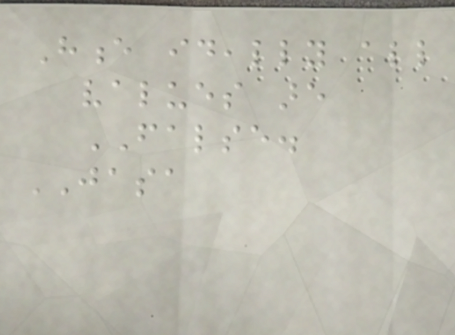Hence ideally all
values are
FALSE.
JASA
